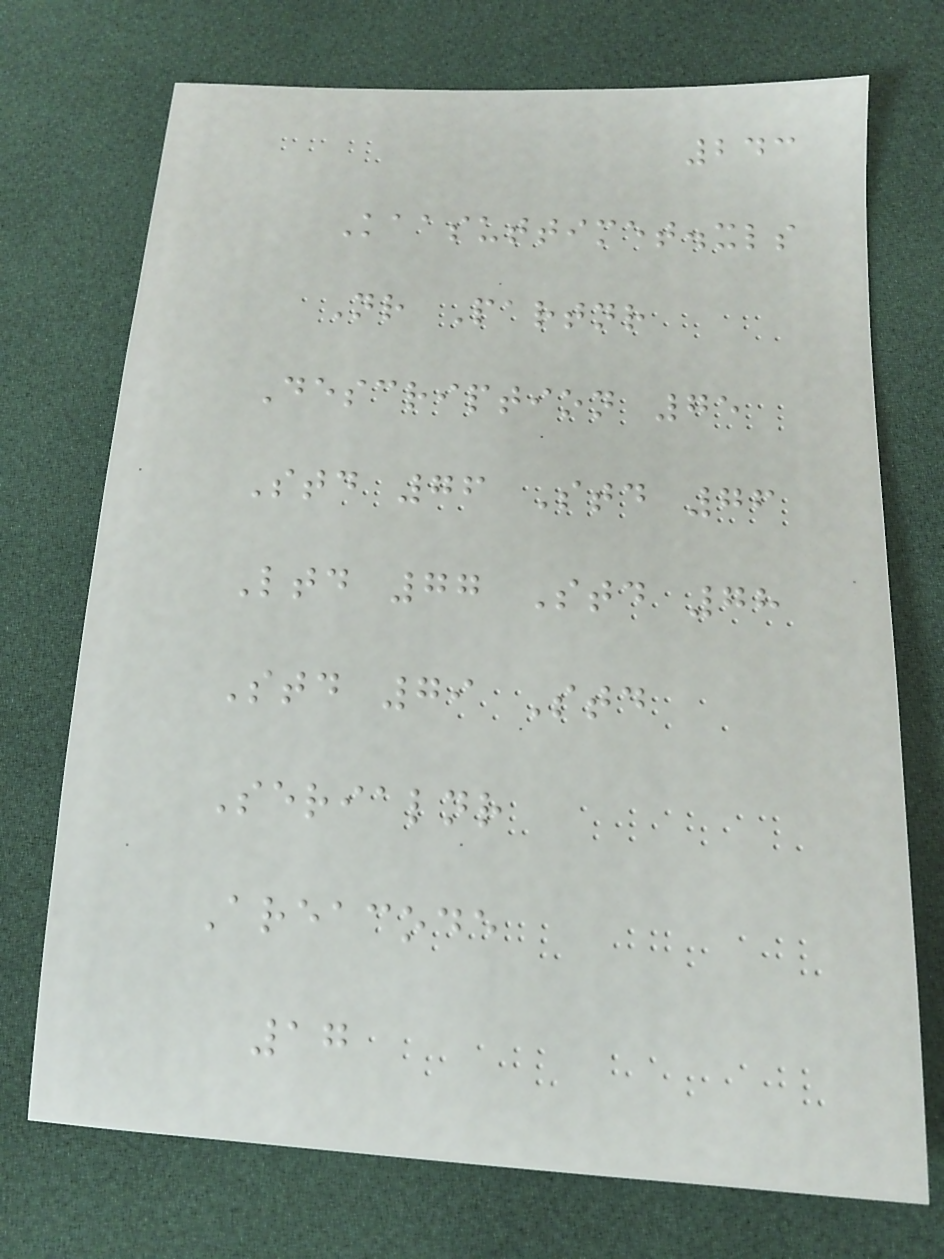243
Kaasuttimet.xls
Nr Partnr
Description 75
Std 76 Std 76
Ltd 77 Std 78
Std 79 Std
Serialnr
Areacode
17
